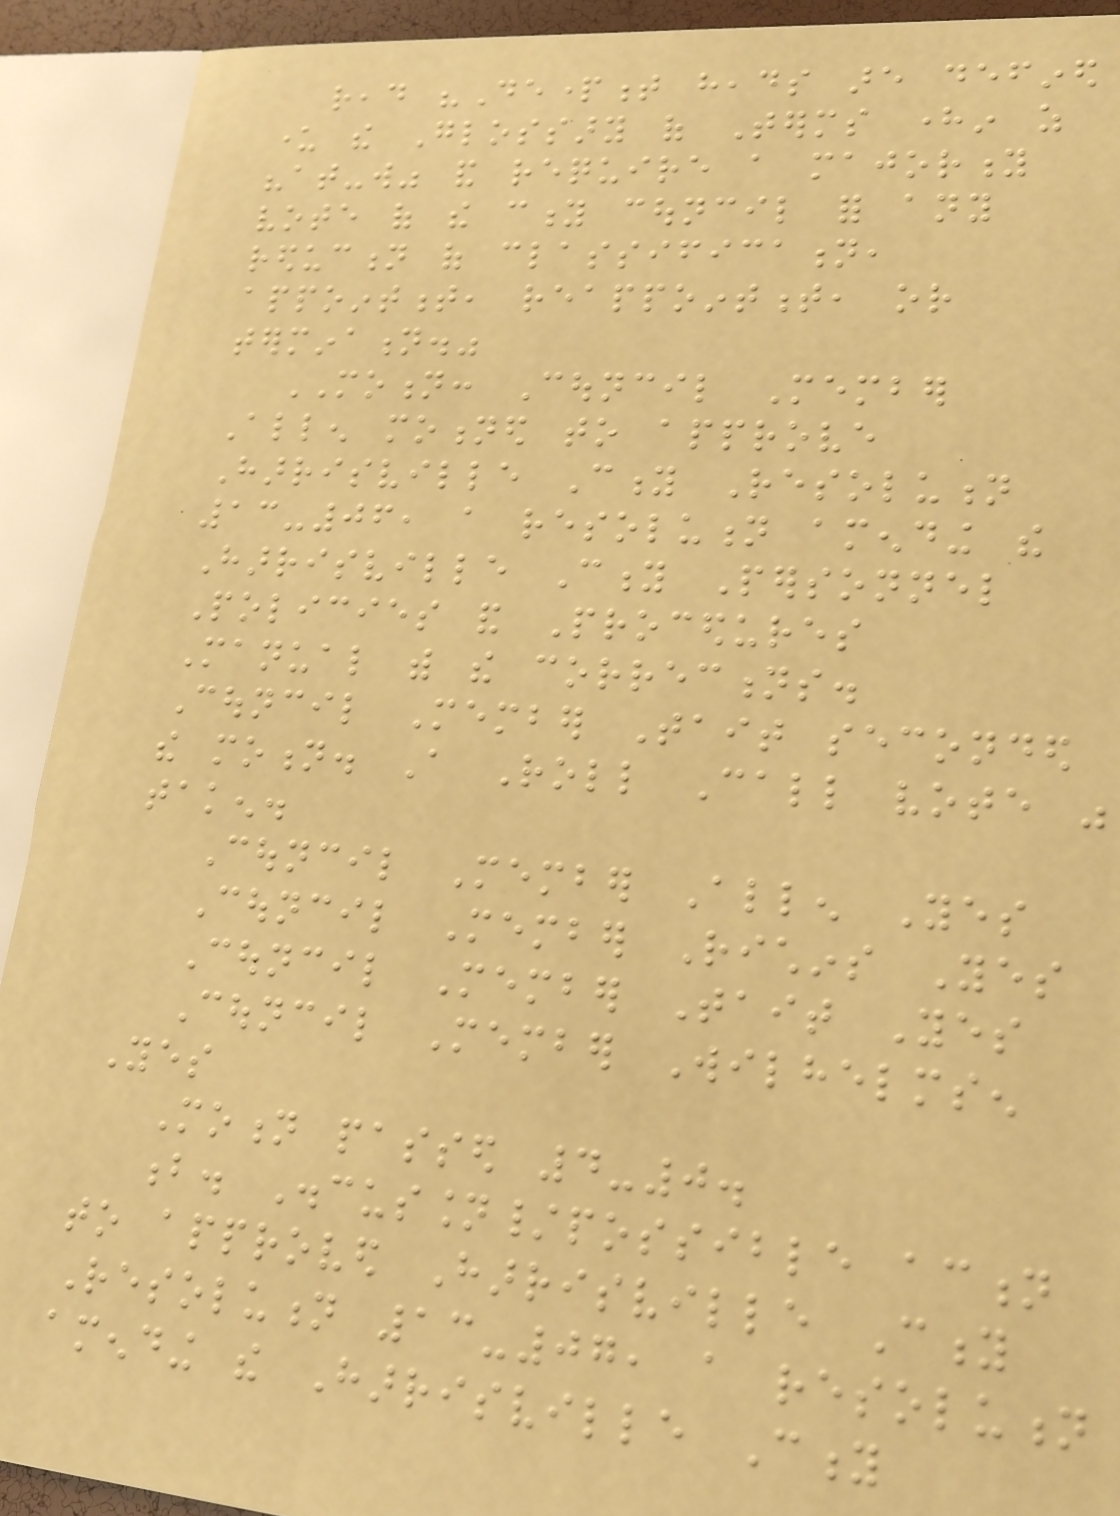read "Department heads are defined
under the Glossary of Terms herein as
"at-will" and require a majority
vote of the city council for any
reduction of classification,
appointment, reappointment, or
termination."
MOTION: Council Member
Allen motioned to approve
Harrisville City Resolution
13-06, a resolution amending the
Harrisville City Personnel
Policies and Procedures
Manual with the corrections.
Council Member Tait seconded
the motion. A Roll Call vote was
taken.
Council Member Allen Yes
Council Member Richins Yes
Council Member Tait Yes
Council Member Wilhelmsen
Yes
Motion passed 4-0.
b. Discussion/possible action
to approved Harrisville City
Resolution 13-07, a resolution
amending the Harrisville City
